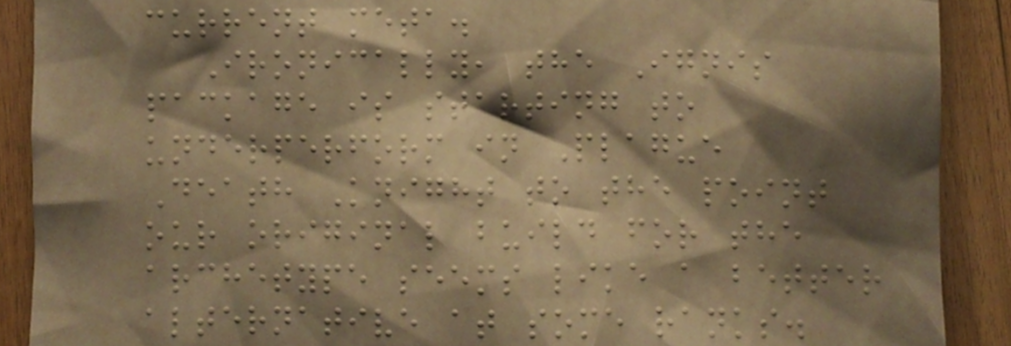current meta.
Ironically, the Ignis
package is starting to
underperform in Plague
Death Knight to the point
our original build for the
archetype seems like a better
alternative at some ranks.
